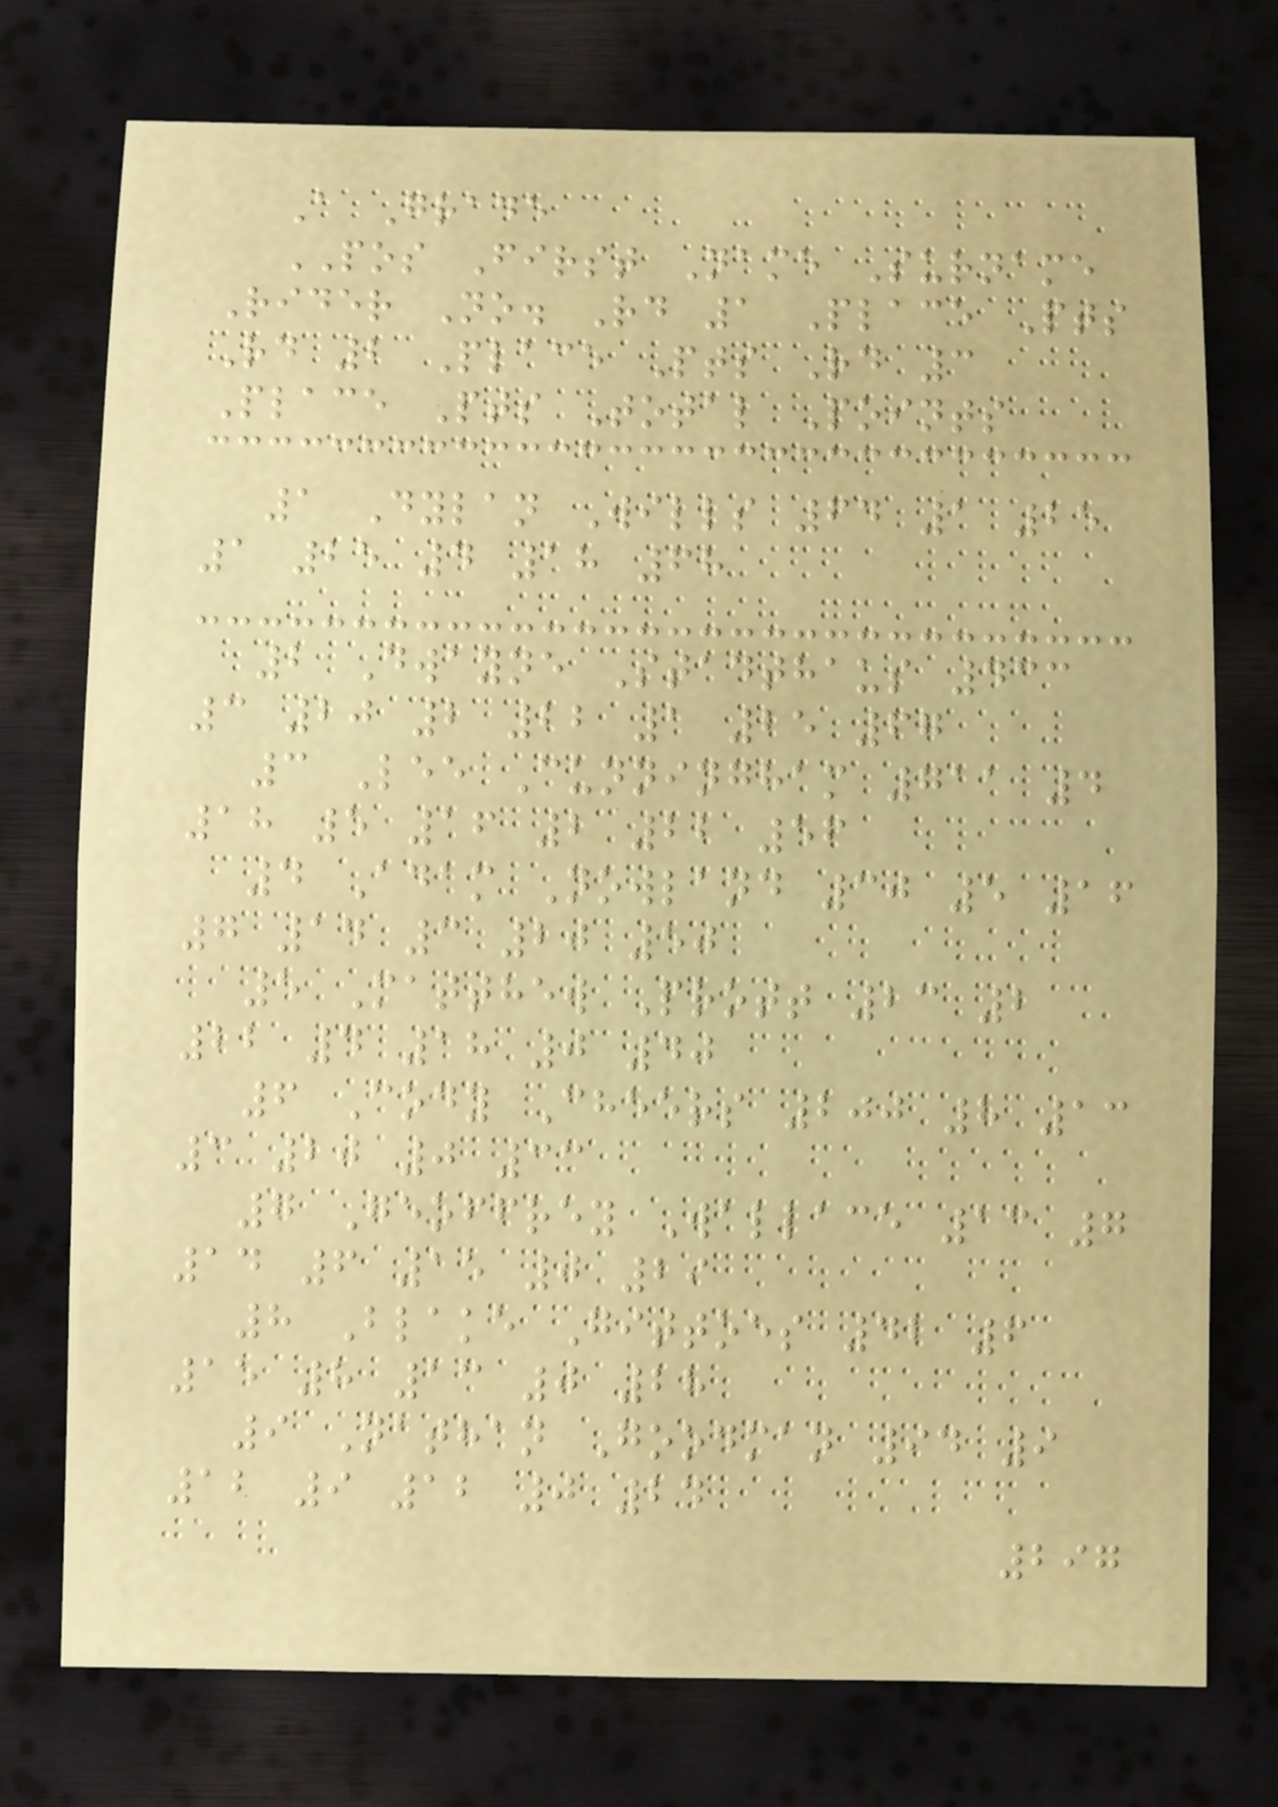A Grade
POS First Name Surname
Rider No. Rd 1 Place Pts
Rd 2 Place Pts Rd 3
Place Pts Total Points
1 Dylan Wills 64 1 25
1 25 4 18 68
2 Dwayne Stadthaus 433
3 20 2 22 1 25 67
3 Lee Cunningham 711 4
18 5 16 2 22 56
4 Adam Nowland 30 5 16
7 14 3 20 50
5 Matthew Prott 23 2
22 4 18 0 40
6 Cody Cheers 200 8 13
3 20 0 33
7 Geoffrey Wallace 13 7
14 6 15 0 29
8 Blake Gittoes 42 6
15 8 13 0 28
9 Nathan Goodman 94 9
12 9 12 0 24
297
